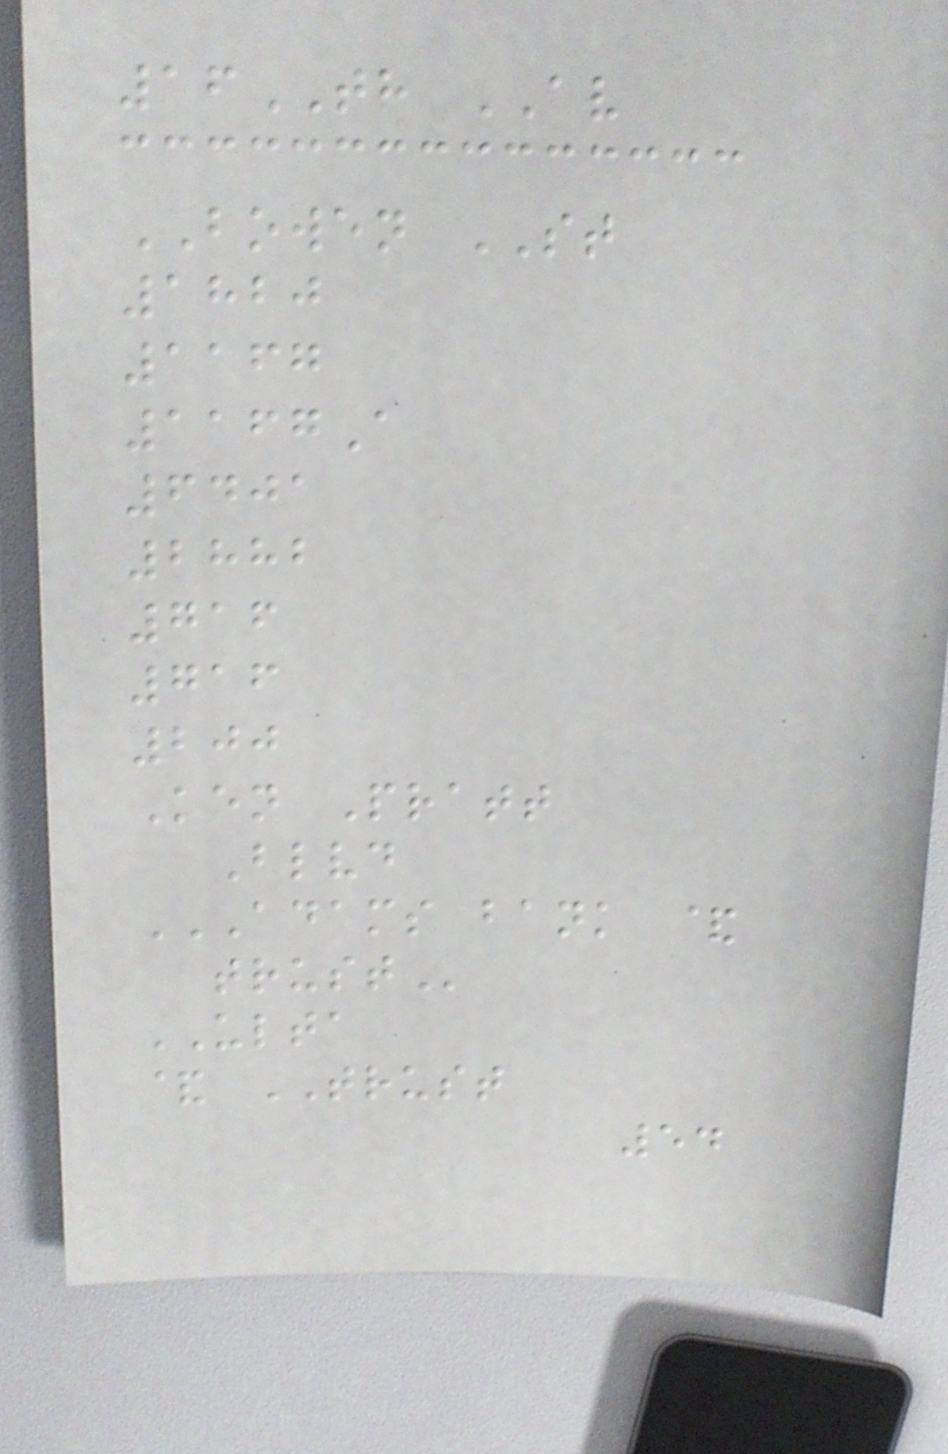16TH AV
BOWEN ST
1820
1167
1167A
6401
2882
716
716
200
Ken Pratt
Blvd
ADAMS BANK &
TRUST
ULTA
& TRUST
54
